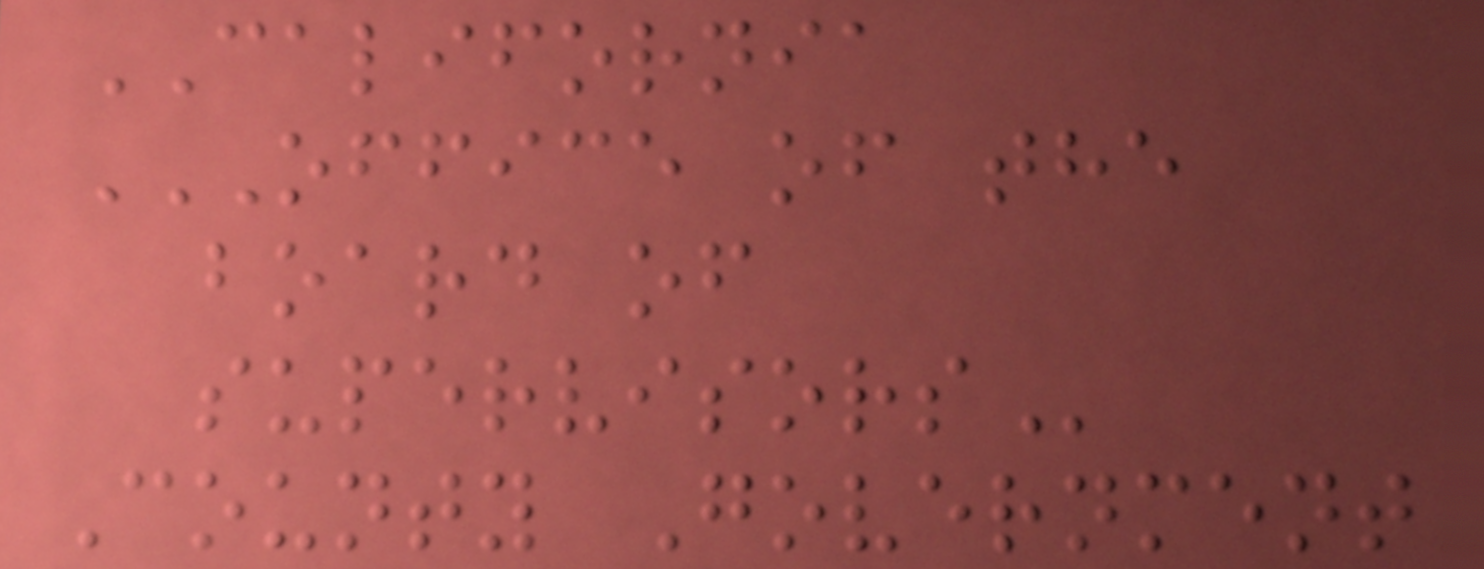CALIFORNIA
OFFICE OF THE
BOARD OF
SUPERVISORS
County Government
